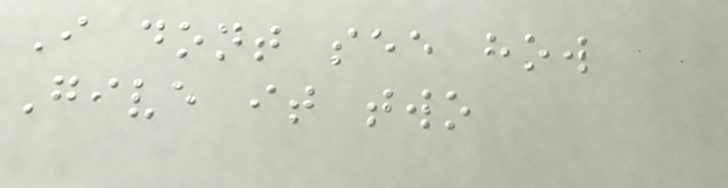I dont see how
Give it two
